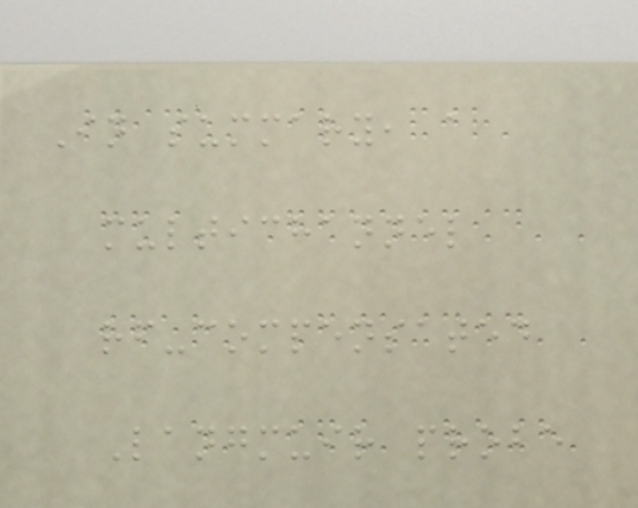In summary, a
multichannel
rf-compensated
Langmuir probe
